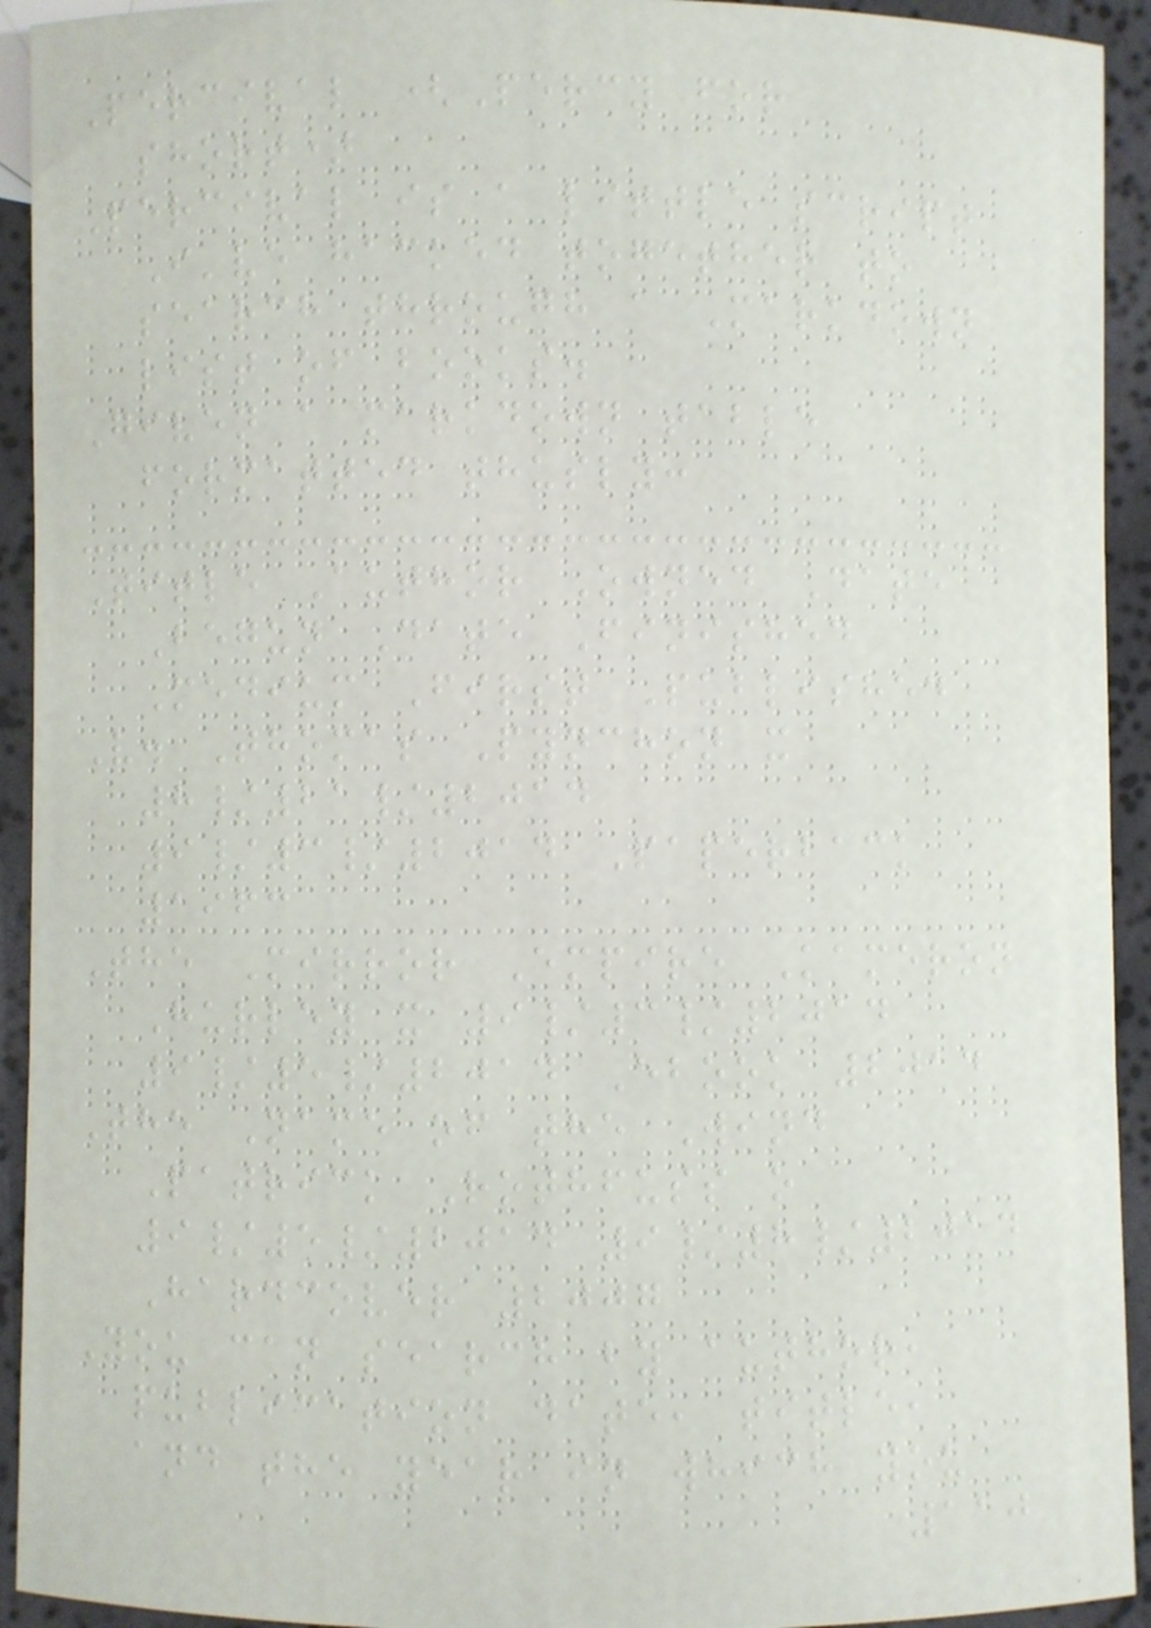Percival (Percy for
short)
Percival is a little script
I've hacked together to
search through a Markdown
list of books.
Given a markdown table
formatted thusly:
Title Author Owned Date
Begun Date Finished
Medium First Published
V. Thomas Pynchon x
8/21/2014
9/3/2014 Paperback
1963
The Mirror Empire Kameron
Hurley x 9/3/2014
9/5/2014 Ebook 2014
The Name of the Wind
Patrick Rothfuss o
9/5/2014 9/8/2014
Hardcover 2007
You can search by author,
publication date, title,
and the year in which you
110
